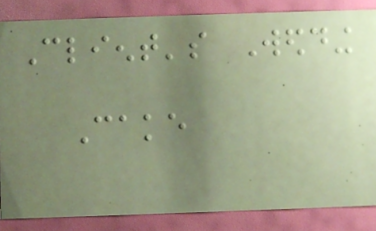Client's Wedding
Cake
